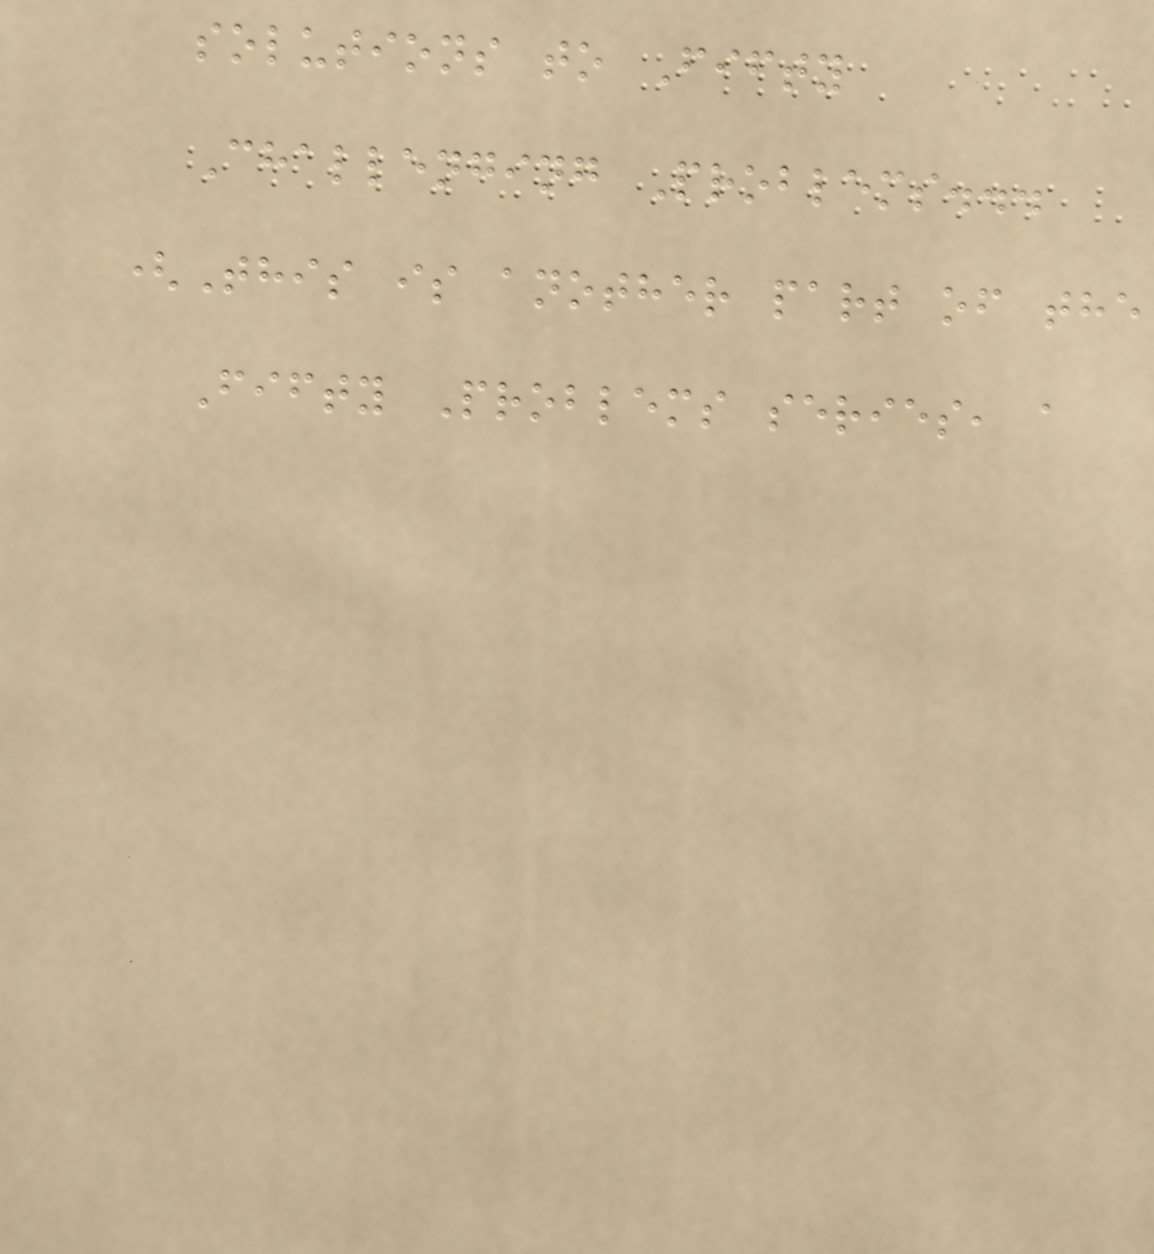solutions to Fifty
Challenging Problems...
(This is another part of the
Fifty Problems series, a
